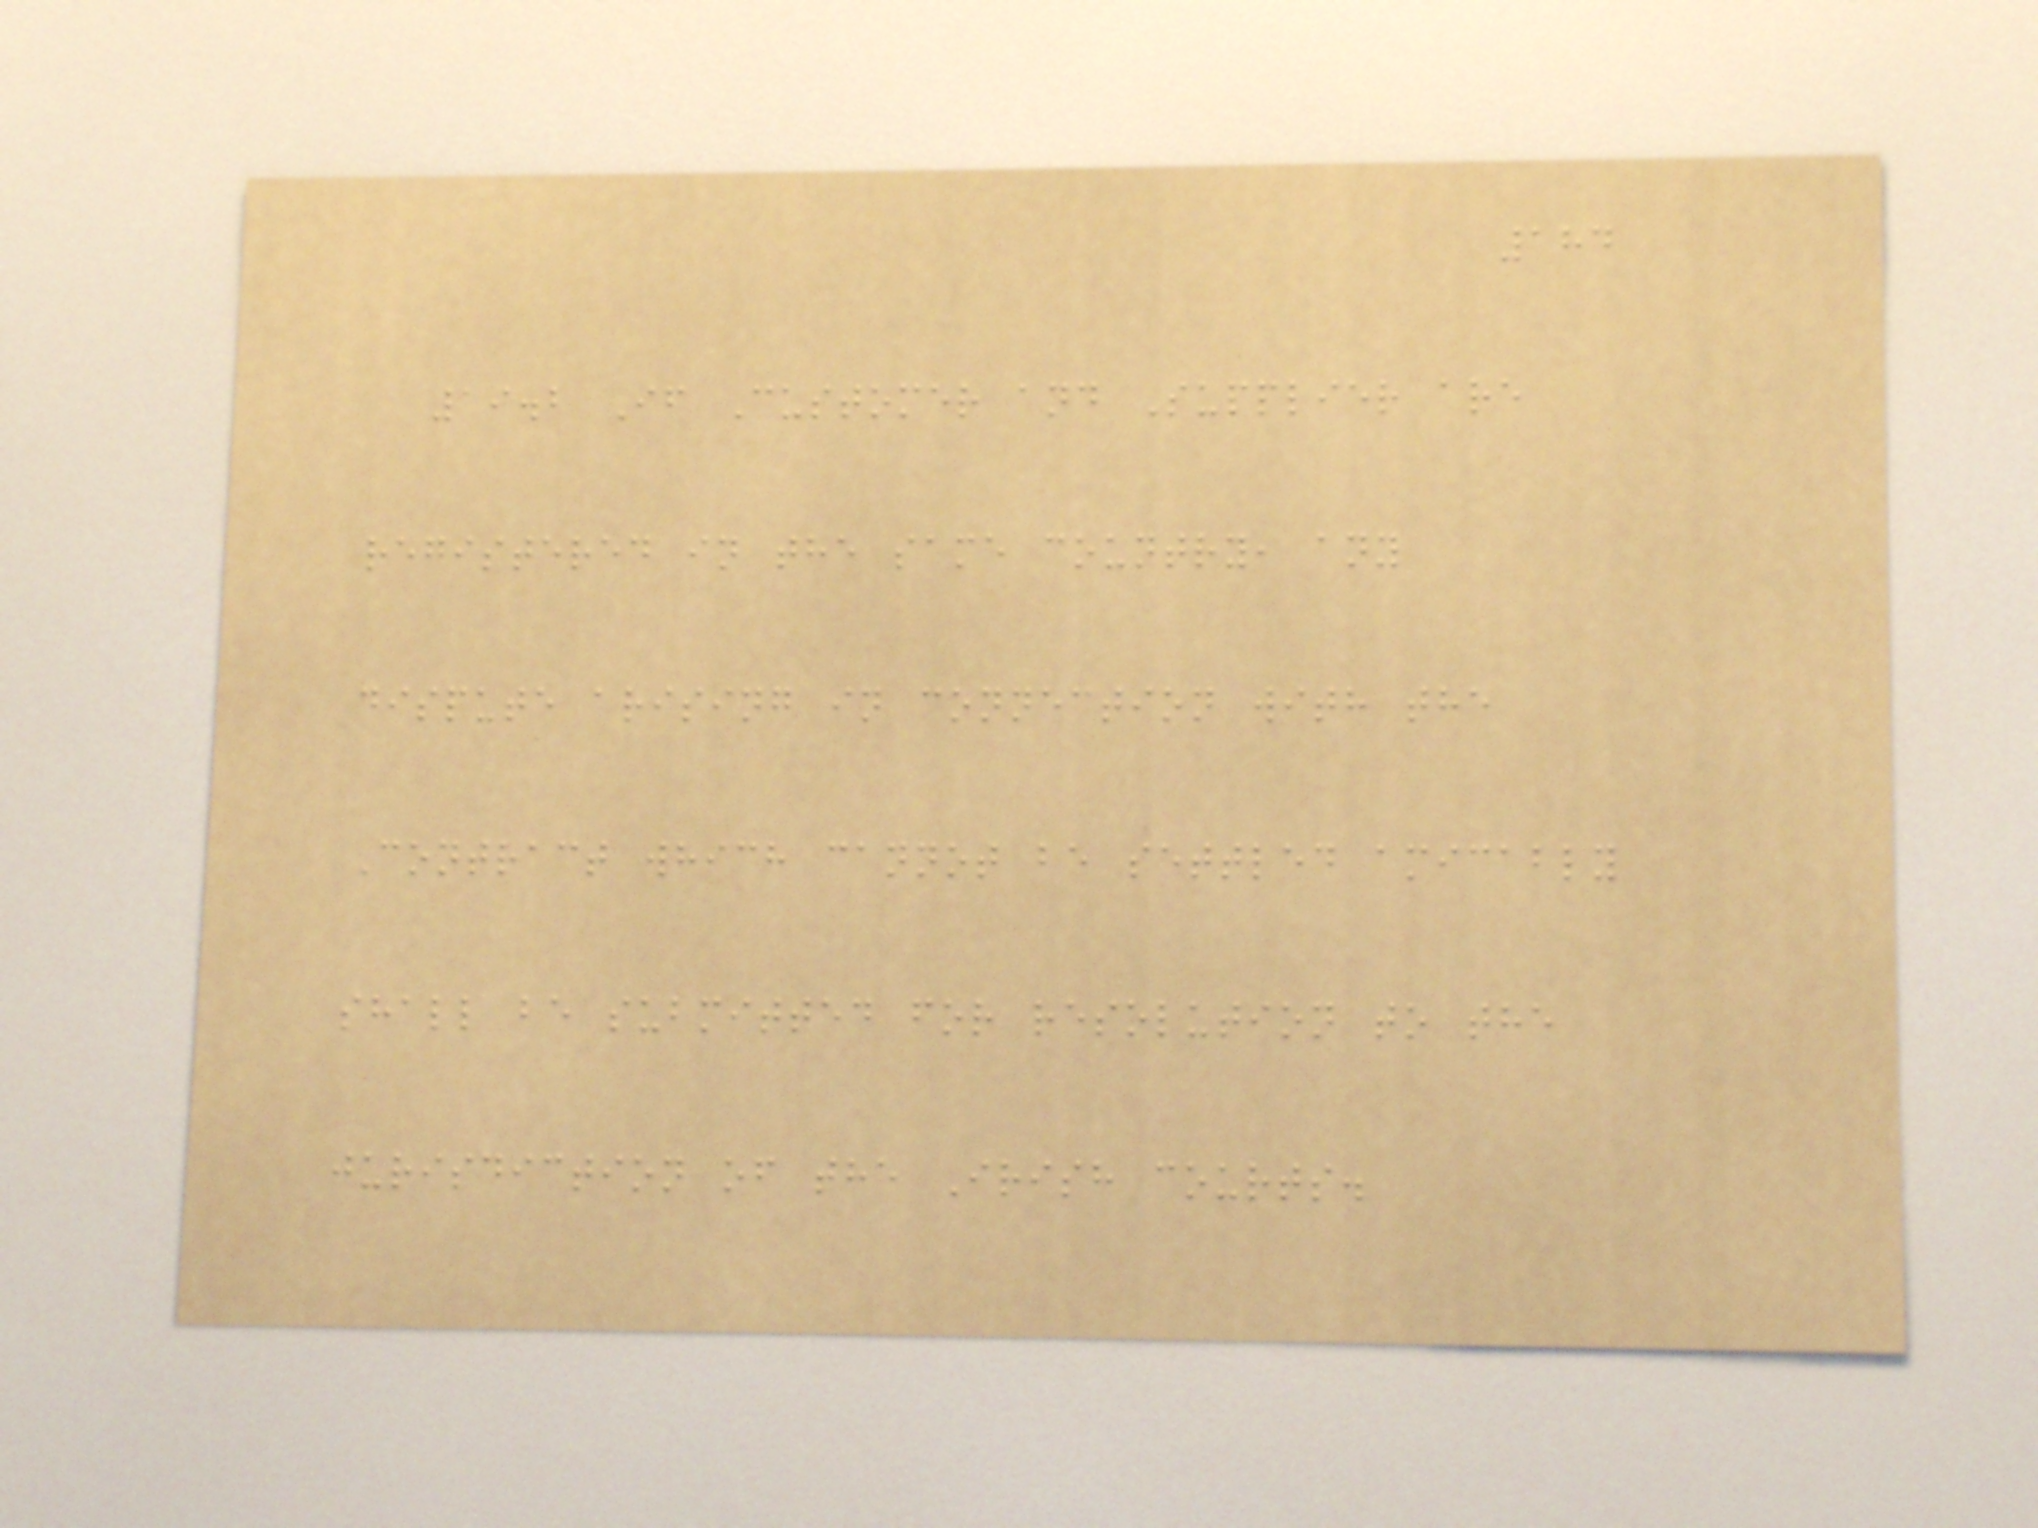184
19.2 If Customer and Supplier are
registered in the same country, any
dispute arising in connection with the
Contract which cannot be settled amicably
shall be submitted for resolution to the
jurisdiction of the Irish courts.
